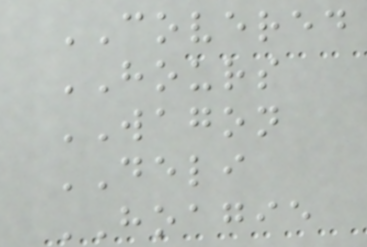COVERED
HOURS
WAGON
DELI
HOAGIE
